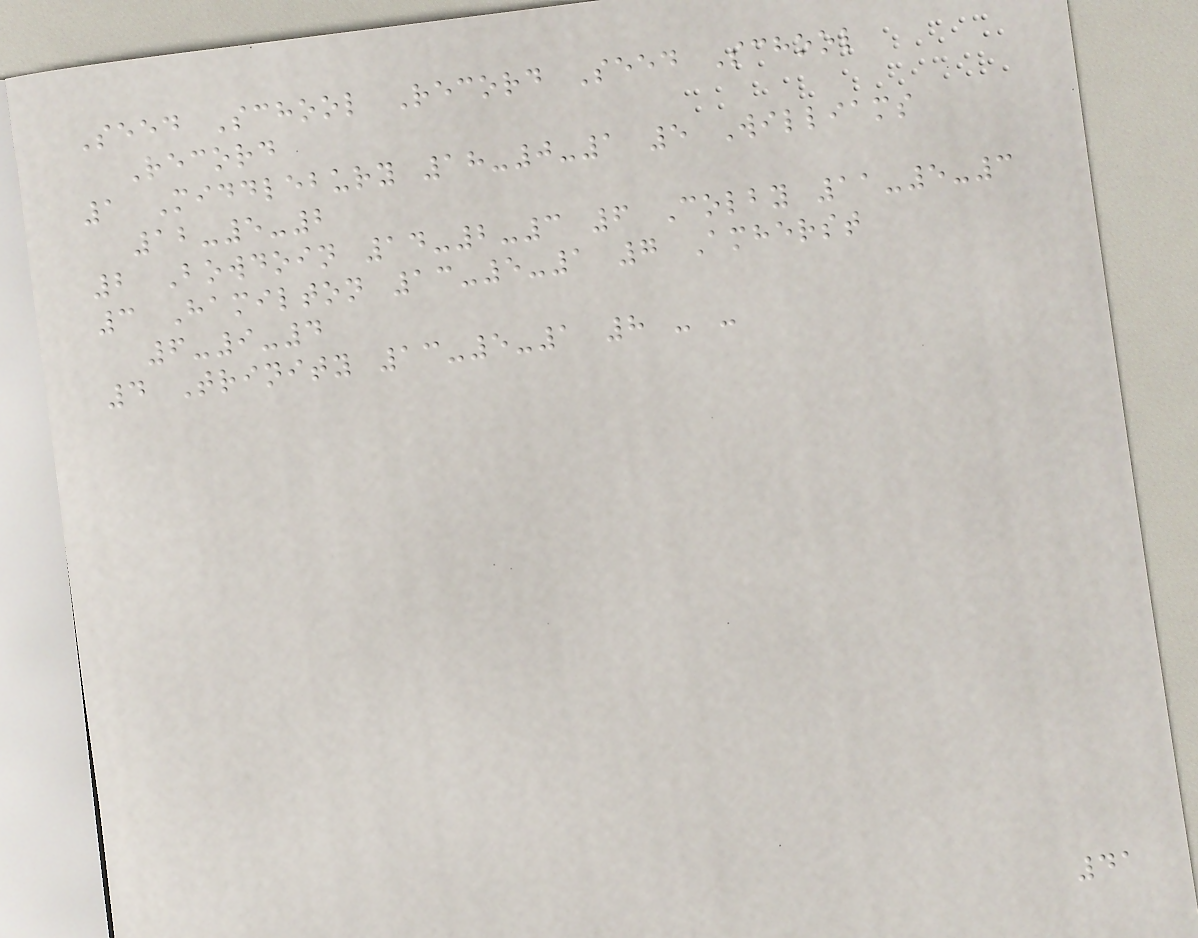Seed School Record Seed School
Record
1 Middlebury 18-0-1 5 Williams
12-5-2
2 Bowdoin 14-2-3 6 Colby 11-5-3
3 Hamilton 13-5-1 7 Amherst
6-9-4
4 Trinity 13-5-1 8 - -
41
